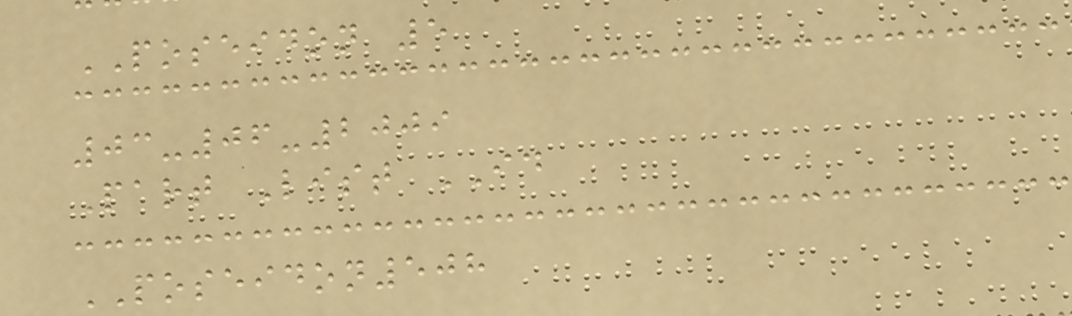POSEIDON 5
03-06-2009
Part List ID
POSEIDON508
